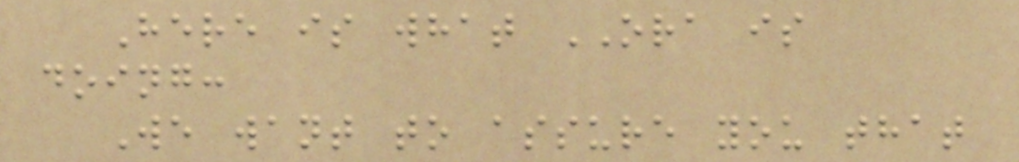Here is what ORA is
doing:
We want to assure you that
